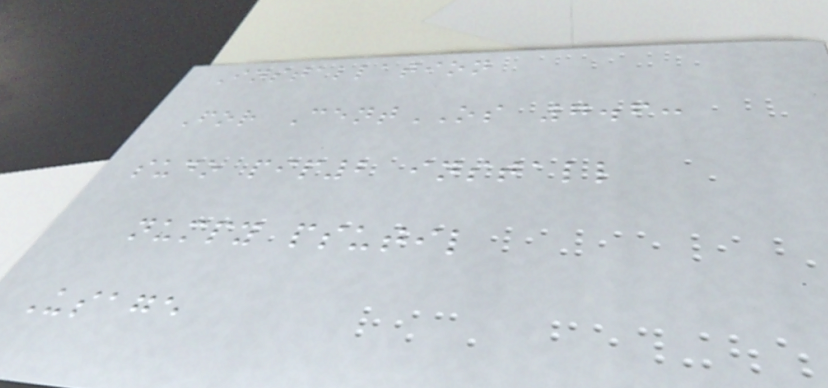Installation
For CentOS 7.6:
sudo pip2 install
numpy psutil
Usage
